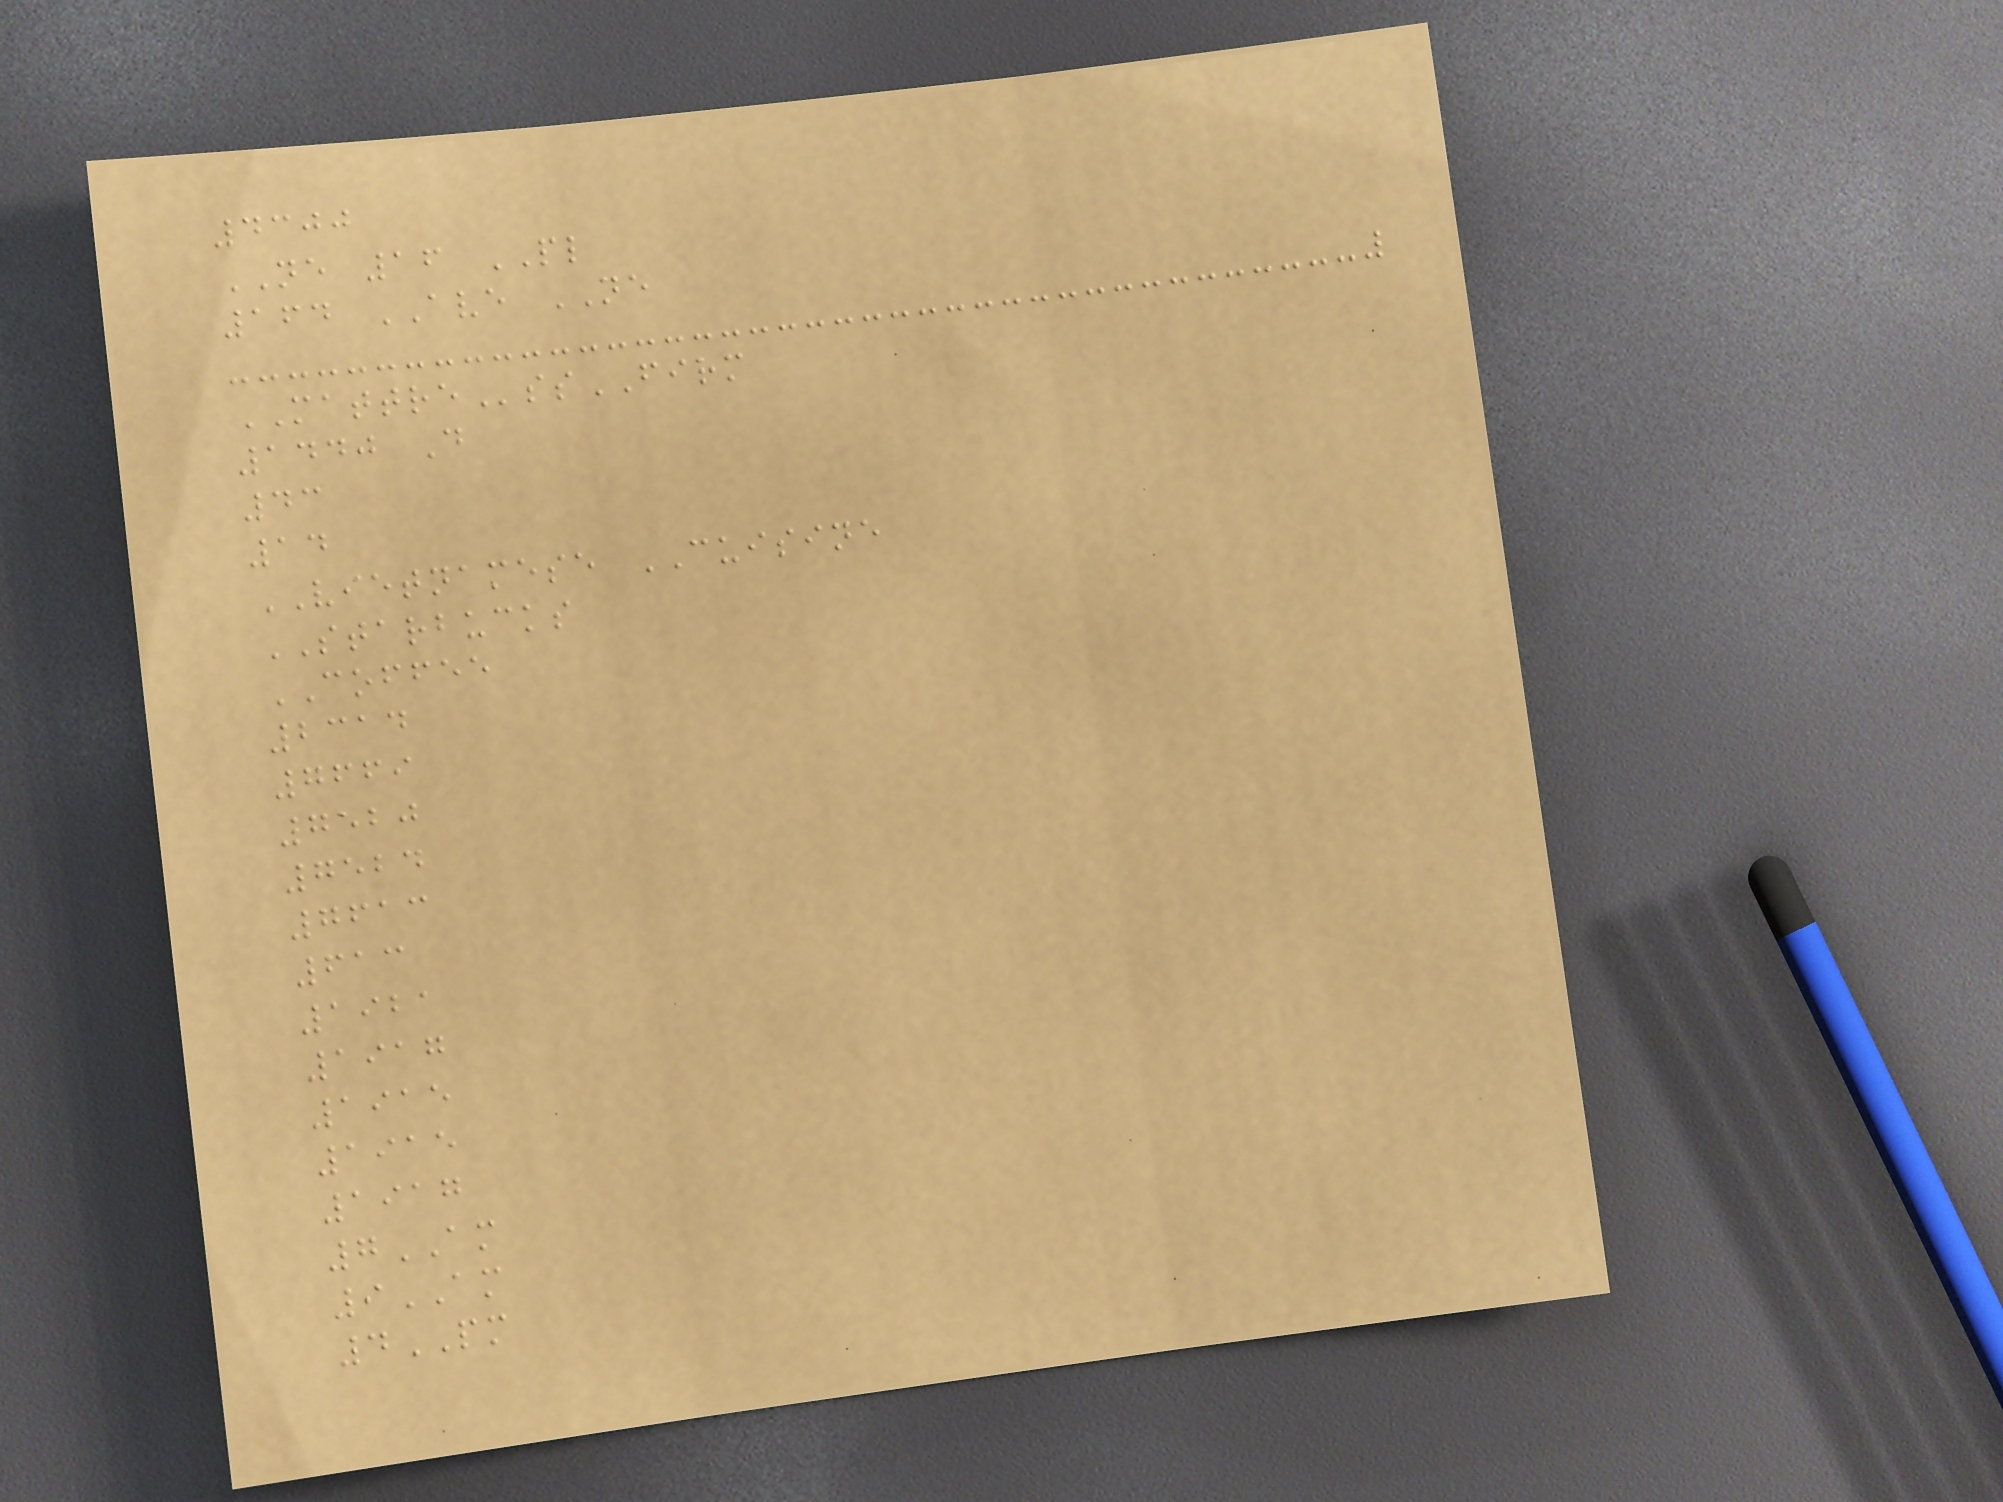4300
NE 16 PL
164 AVE NE
MATTREssFIRM
1440 D
43
14
VIETNAMESE CUISINE
STARBUCKS
COFFEE
2314
7669
7520
7524
7613
613
1921
1917
1915
1915
1917
7AM
9AM
4PM
